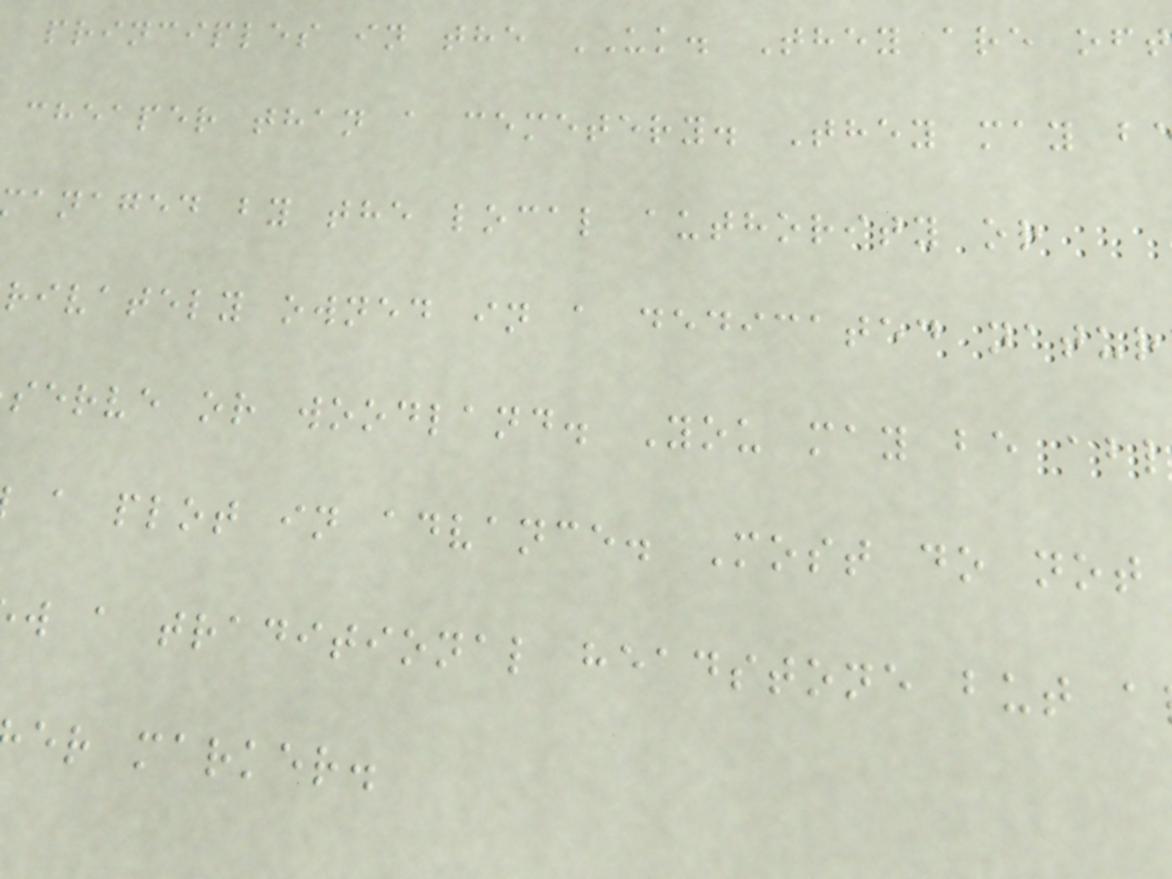principles in the UK. They are oft
cheaper than a cemetery. They may b
anaged by the local authority or
rivately owned in a dedicated natur
serve or woodland. You may be abl
a plot in advance. Most do not
w a traditional headstone but a
er marker.
